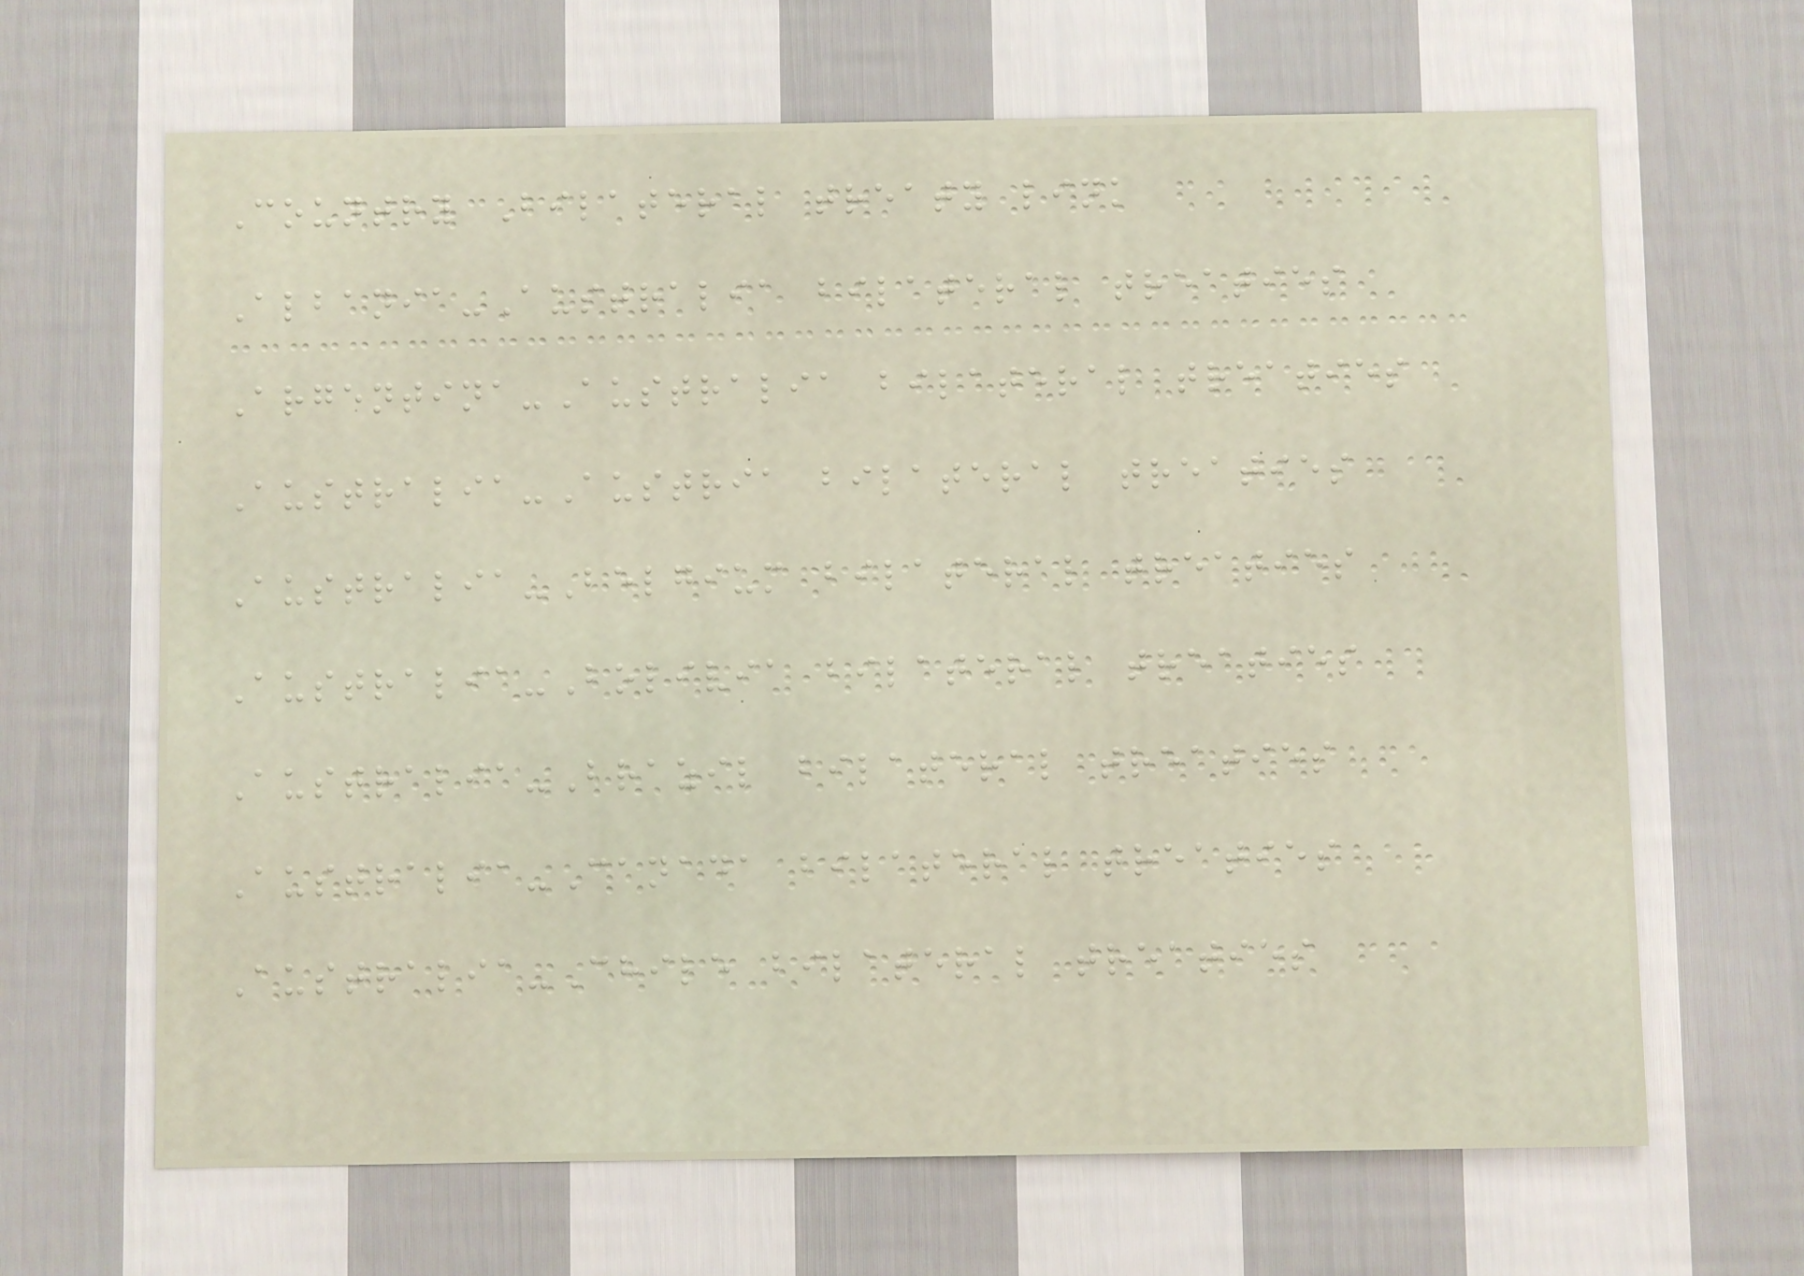Country Bilateral treaty link
Albania-Australia bilateral treaties
Argentina-Australia bilateral treaties
Australia-Austria bilateral treaties
Australia-Belgium bilateral treaties
Australia-Bolivia bilateral treaties
Australia-Brazil bilateral treaties
Australia-Canada bilateral treaties
Australia-Chile bilateral treaties
